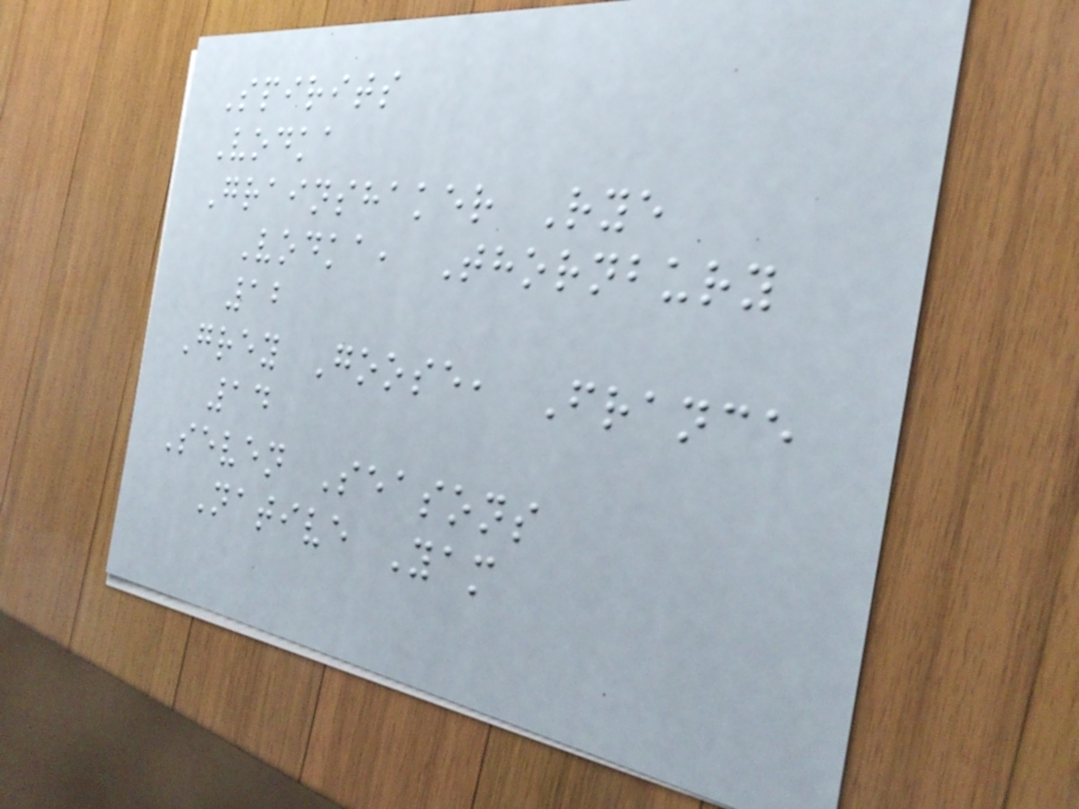Spirits
Vodka
Grainshaker Rye
Vodka, Thornbury
12
Grey Goose, France
14
Seven Seasons
Native Yam
